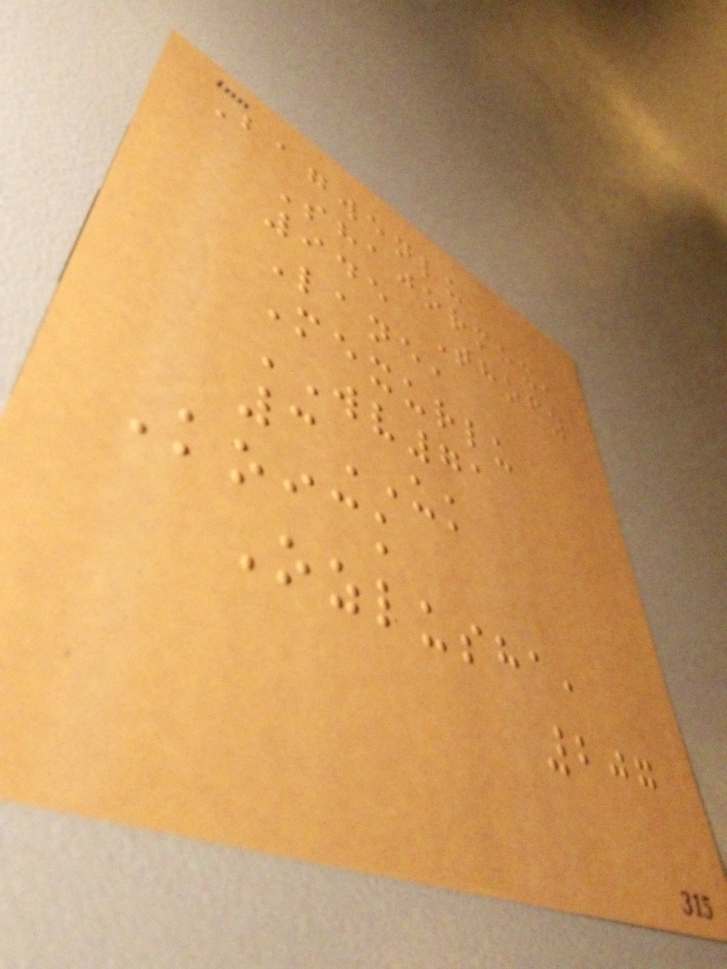Bagwenlu
Shajormex,
945 Thofy
Lane,
Mexurlu
WV71
3UK
Koick
Ozlusha,
207
